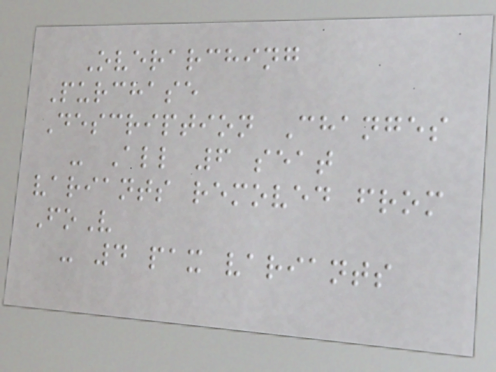Overarching
Purchase
Description Changes
- All 6 seat
variants removed from
FoV
- 4 pax variants
